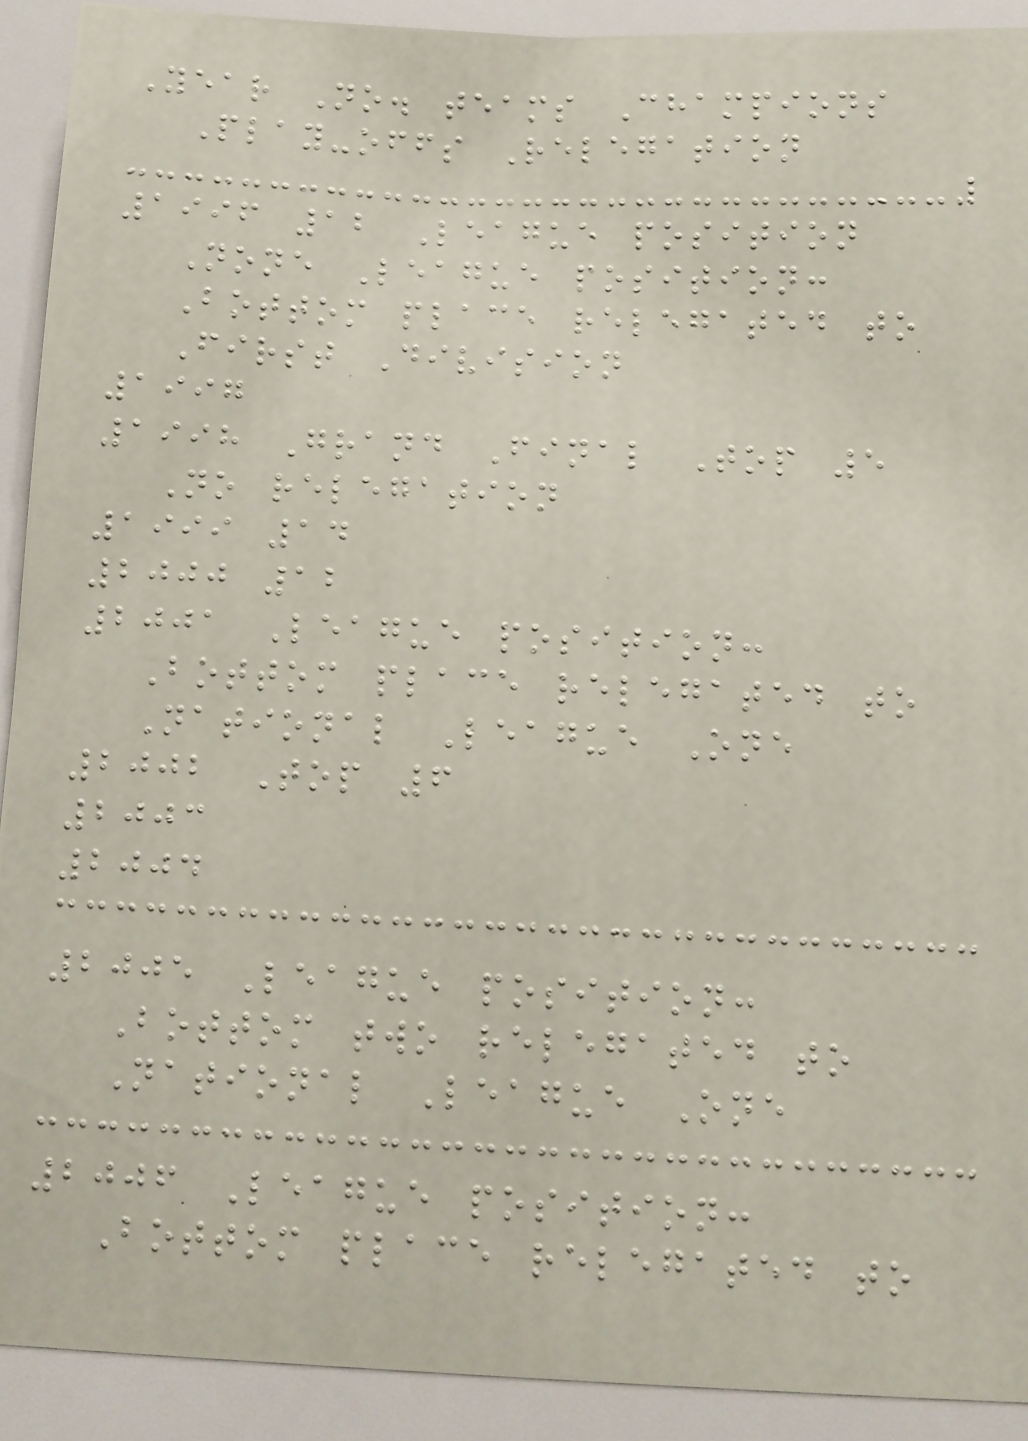Year No. teams Champions
Play-offs Relegation
1996 12 League position
None League position:
Bottom place relegated to
First Division
1997
1998 Grand Final Top 5
No relegation
1999 14
2000 12
2001 League position:
Bottom place relegated to
National League One
2002 Top 6
2003
2004
2005 League position:
Bottom two relegated to
National League One
2006 League position:
Bottom place relegated to
